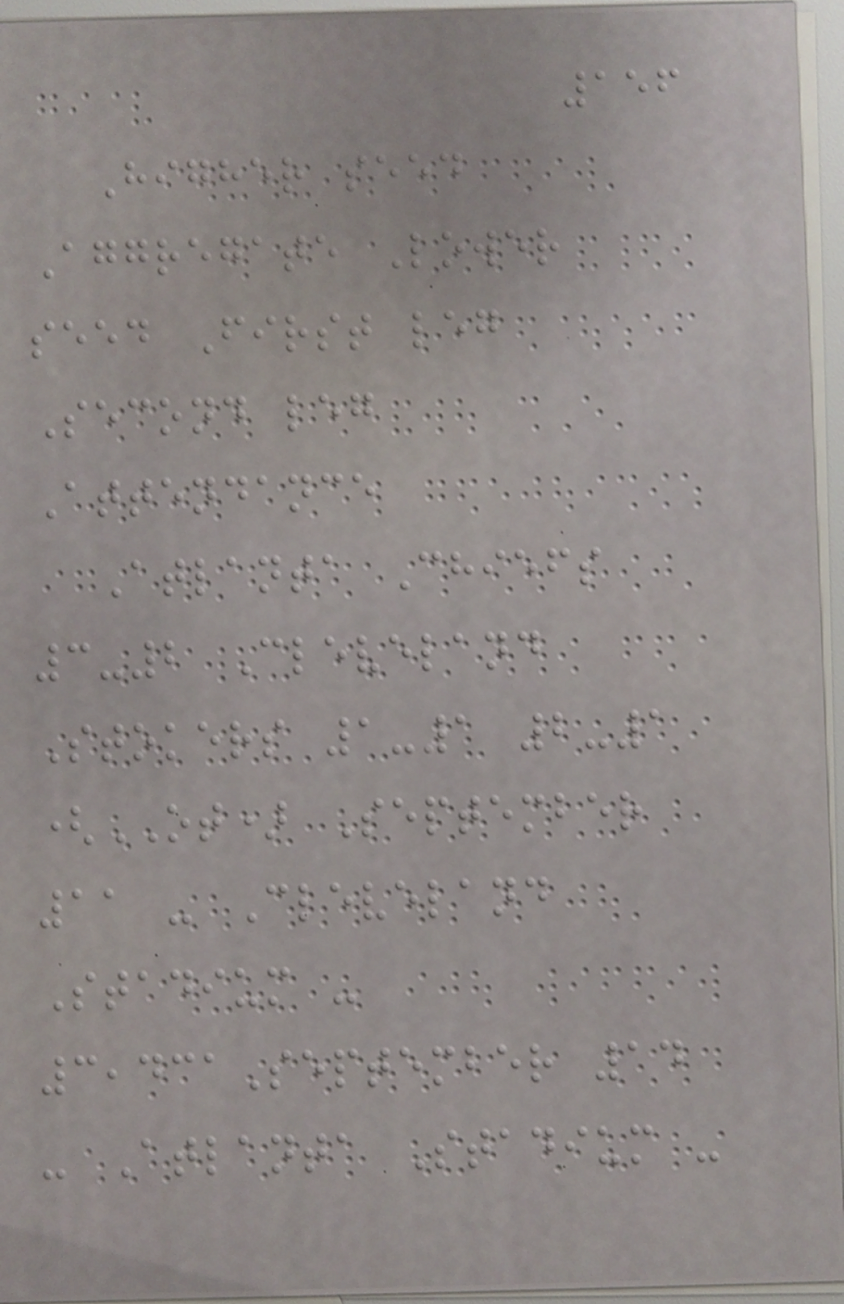156
Higher seed
Aggregate Lower
seed First leg
Second leg
Attendance
Atlanta Chiefs
3-2 Cleveland
Stokers 1-1 2-1
(OT) September
11 - Cleveland
Stadium -
3,431September 14
- Atlanta Stadium -
